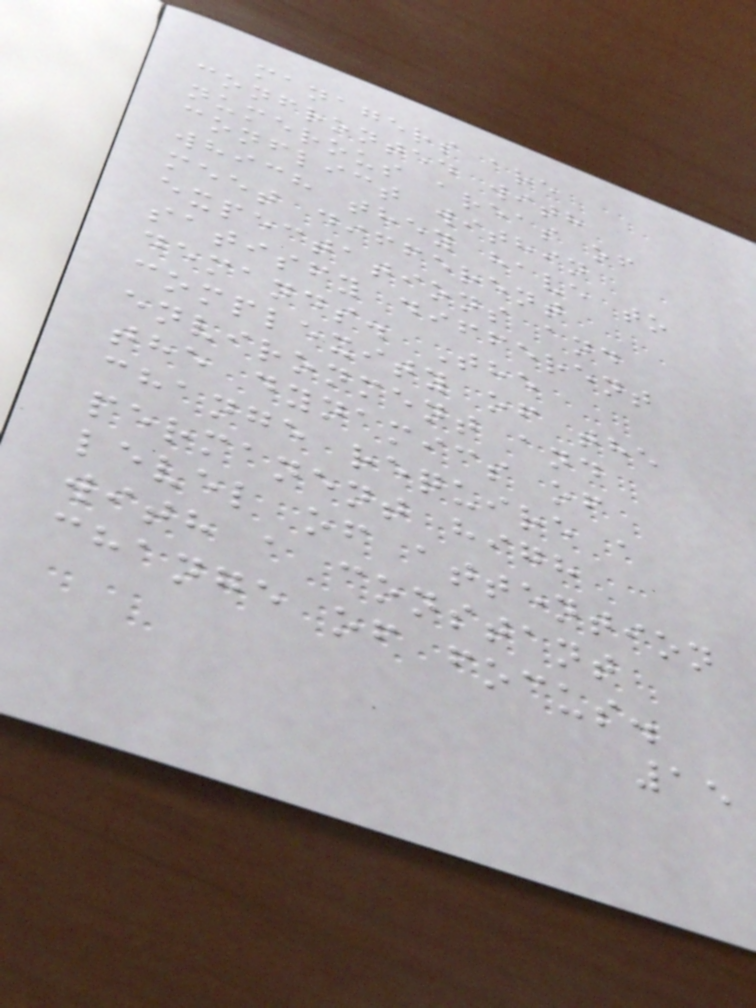managers are
confronted with
numerous areas of
conflict within
which they have to
meet different
expectations and
satisfy different
demands. The
complexity of the
environment and
the dynamics of
change require a
permanent high
level of attention
with a constant
change of focus.
15
